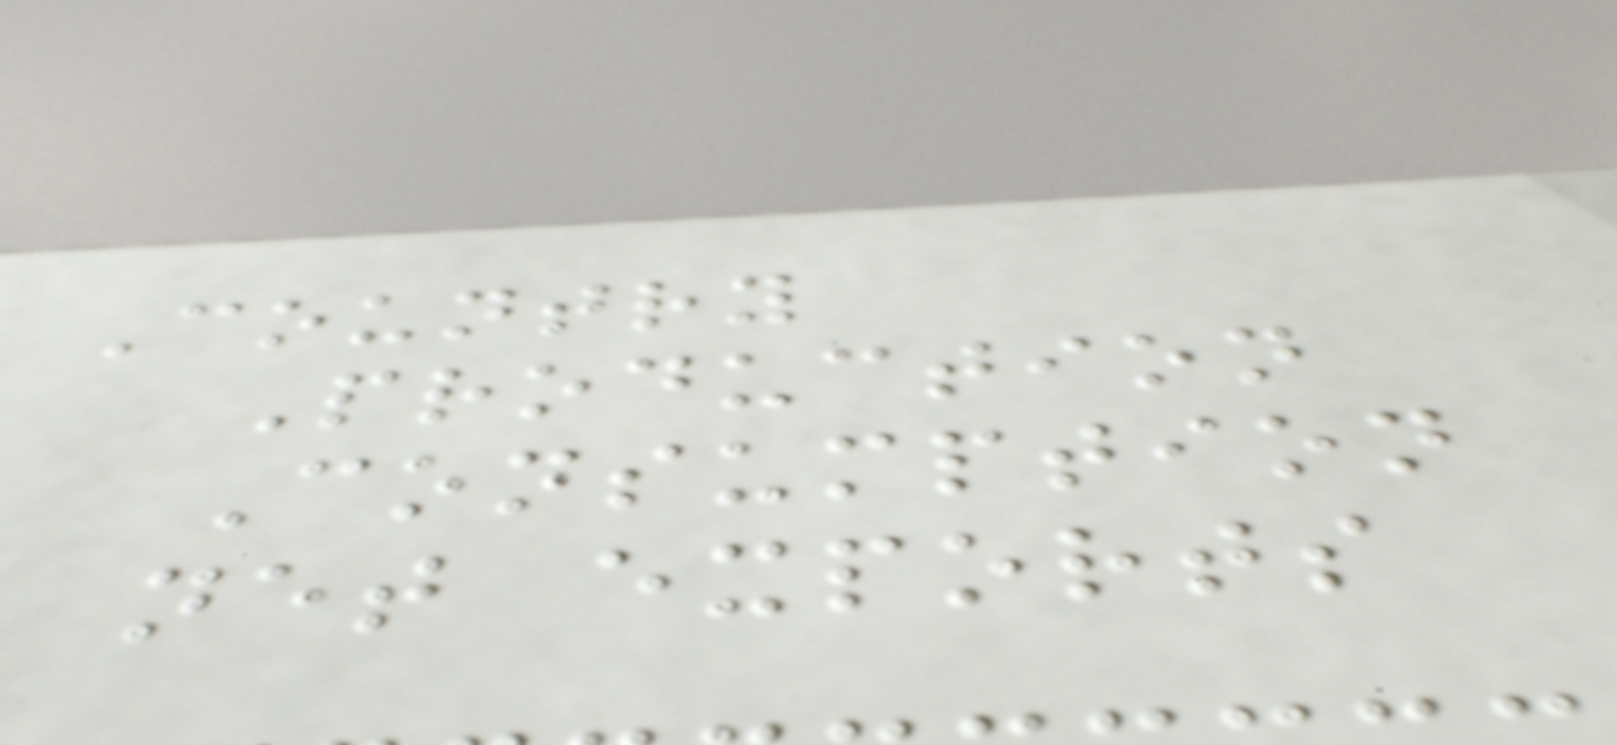Country
Production
Consumption
net exports
